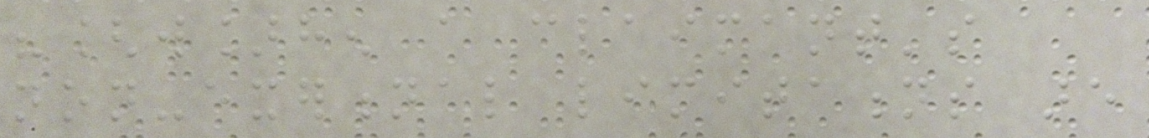"[w]hen a claimant's
non-exertional limitations are
